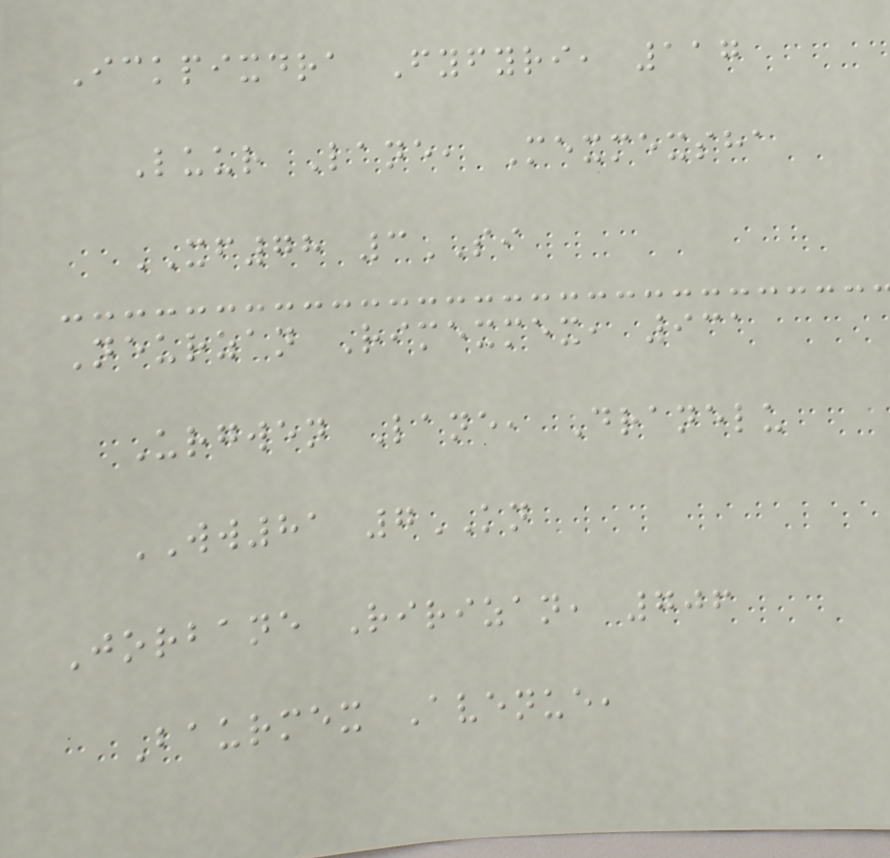Ickpixdra Fyfyri, 117
Luur Lane, Mexmexsha
XF78 3SI
Neurzan Rimexmex, 931
Urgwen Lane, Dranelu
WW81 7KN
Jorbane Ririzan, 706
Baurmex Avenue,
